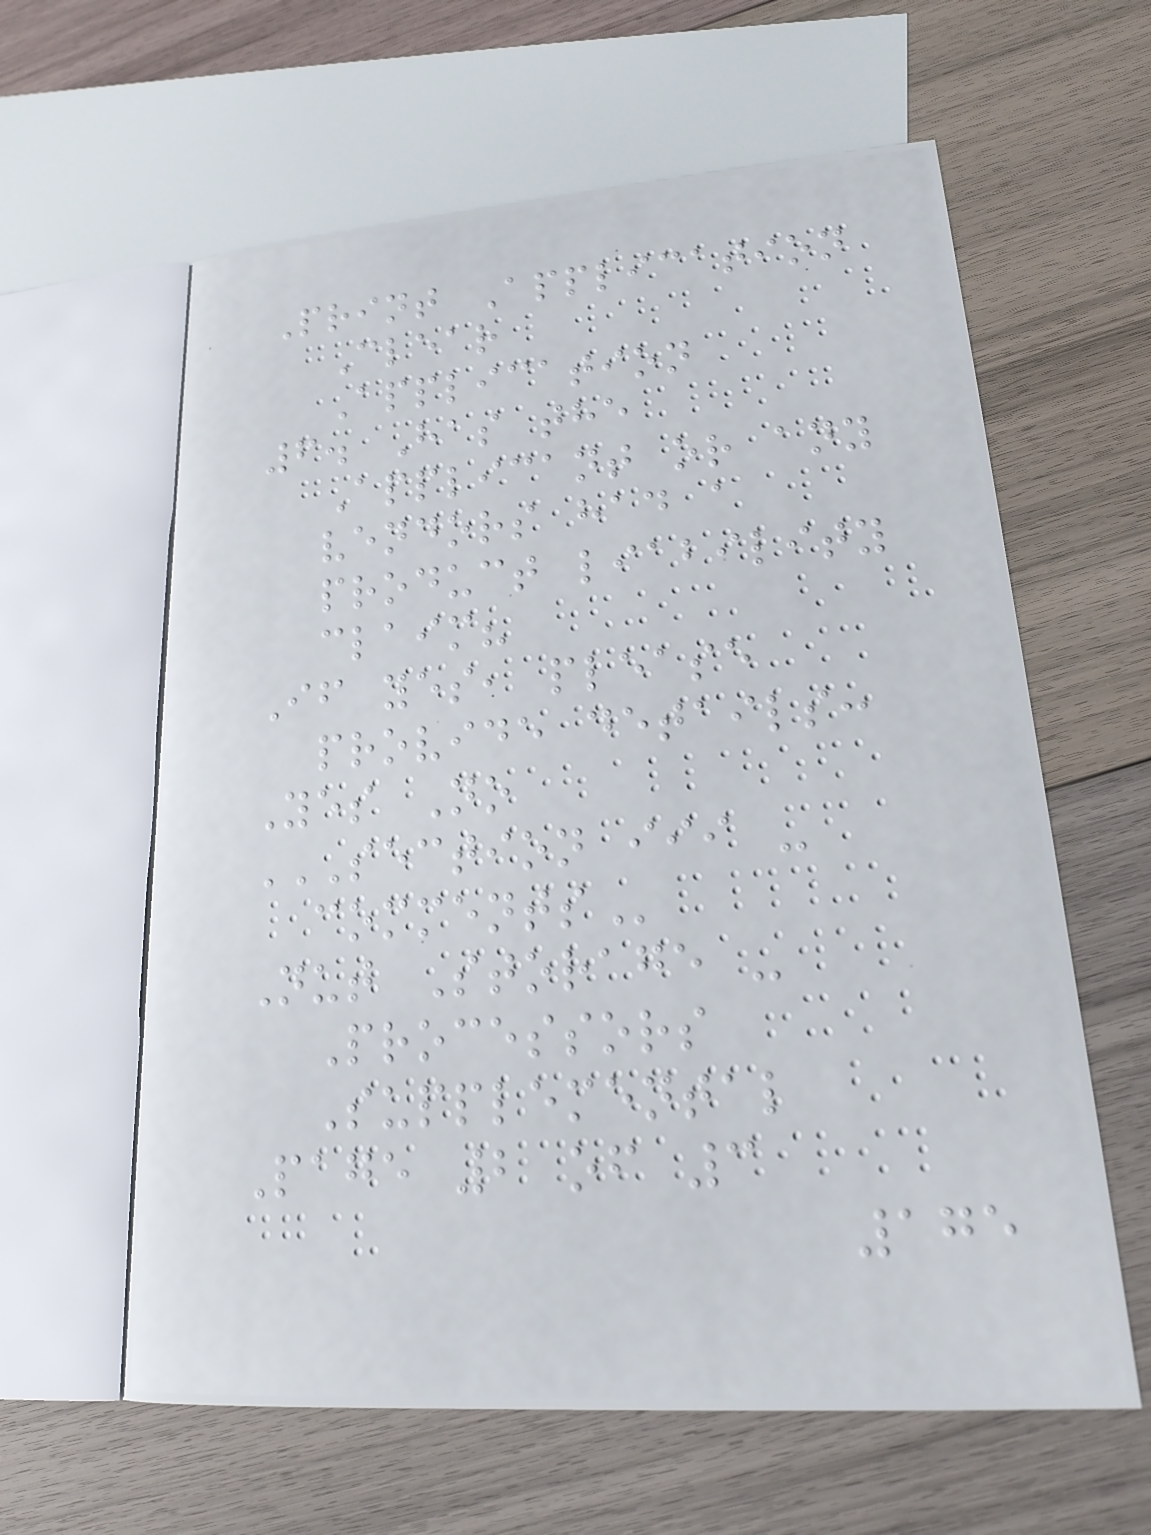Print Application
Clear
Application
6. Has the
Applicant or any
vendors had a
product liability
claim?
If yes, please
provide details:
Yes No
SECTION III -
COMMENTS
Nut Storage -
Processors
Supplemental
Page 2 of 3
175
